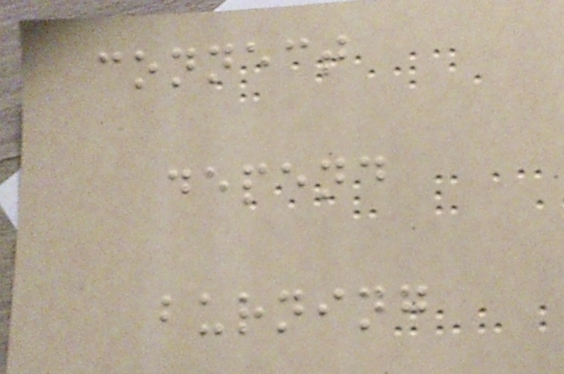connect
depend
burning
